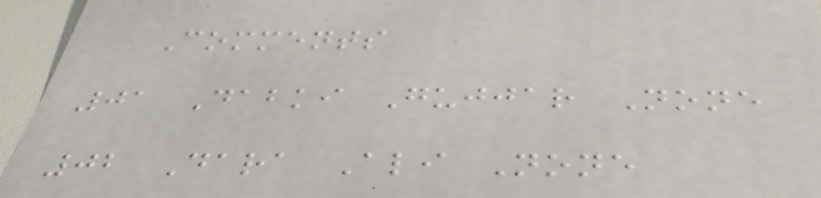Comments
01 Dabki Gujjar None
02 Dara Ali None
